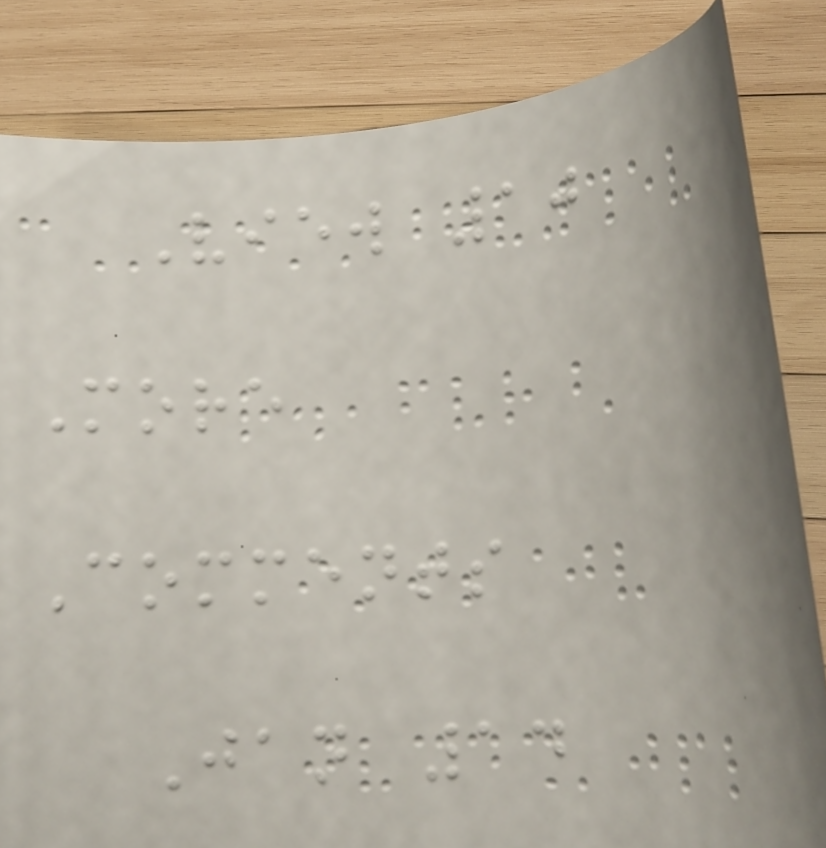View 10
More
Comments
Jan 14
